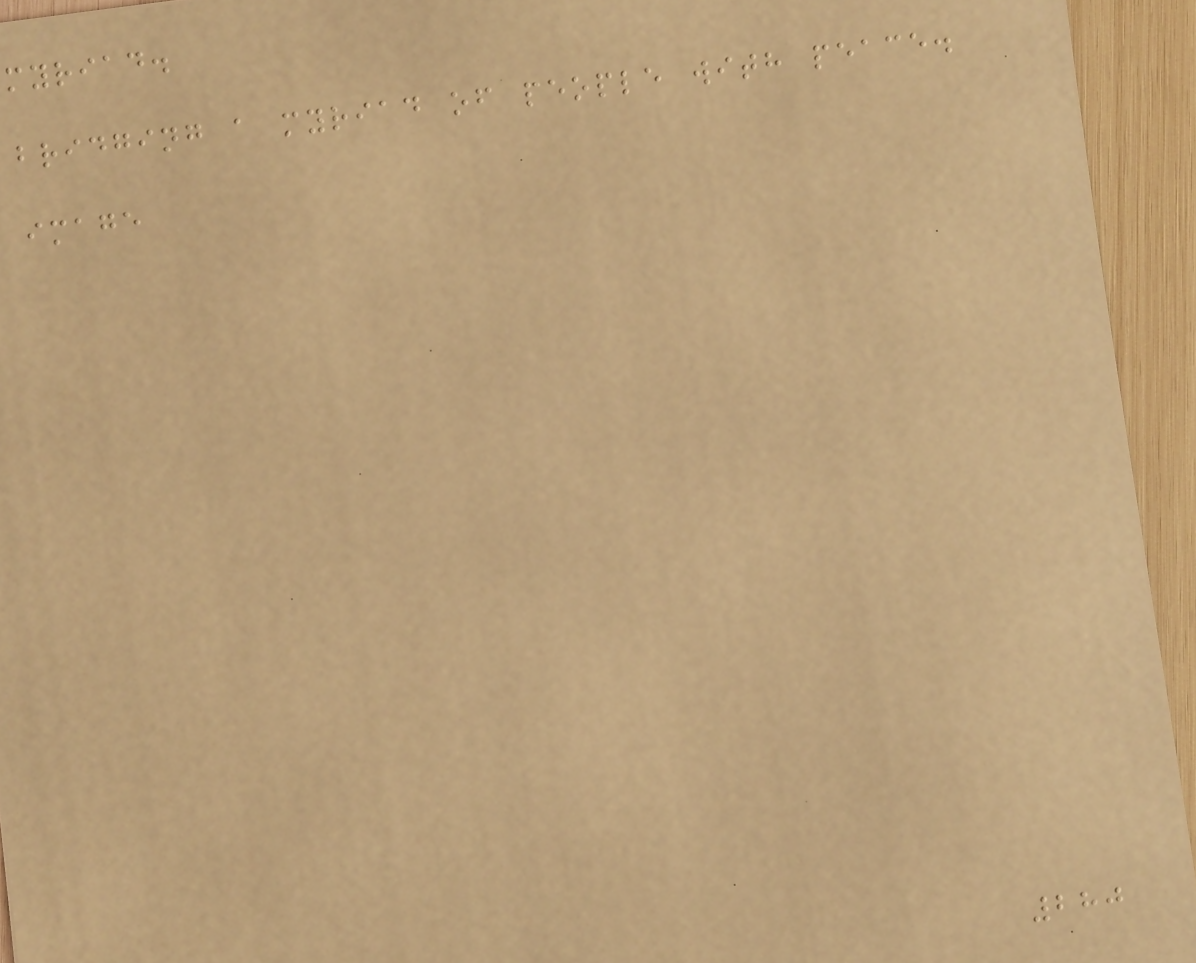myriad.
bridging a myriad of people with peace.
image
280
